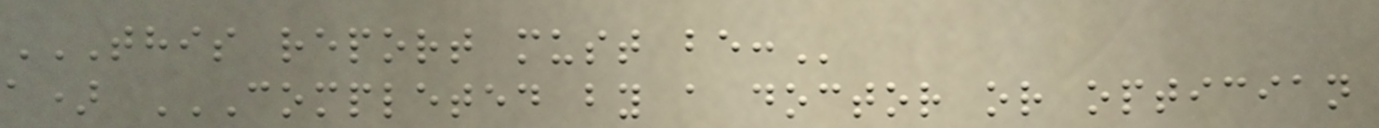THIS REPORT MUST BE:
a) COMPLETED BY A DOCTOR OR OPTICIAN
